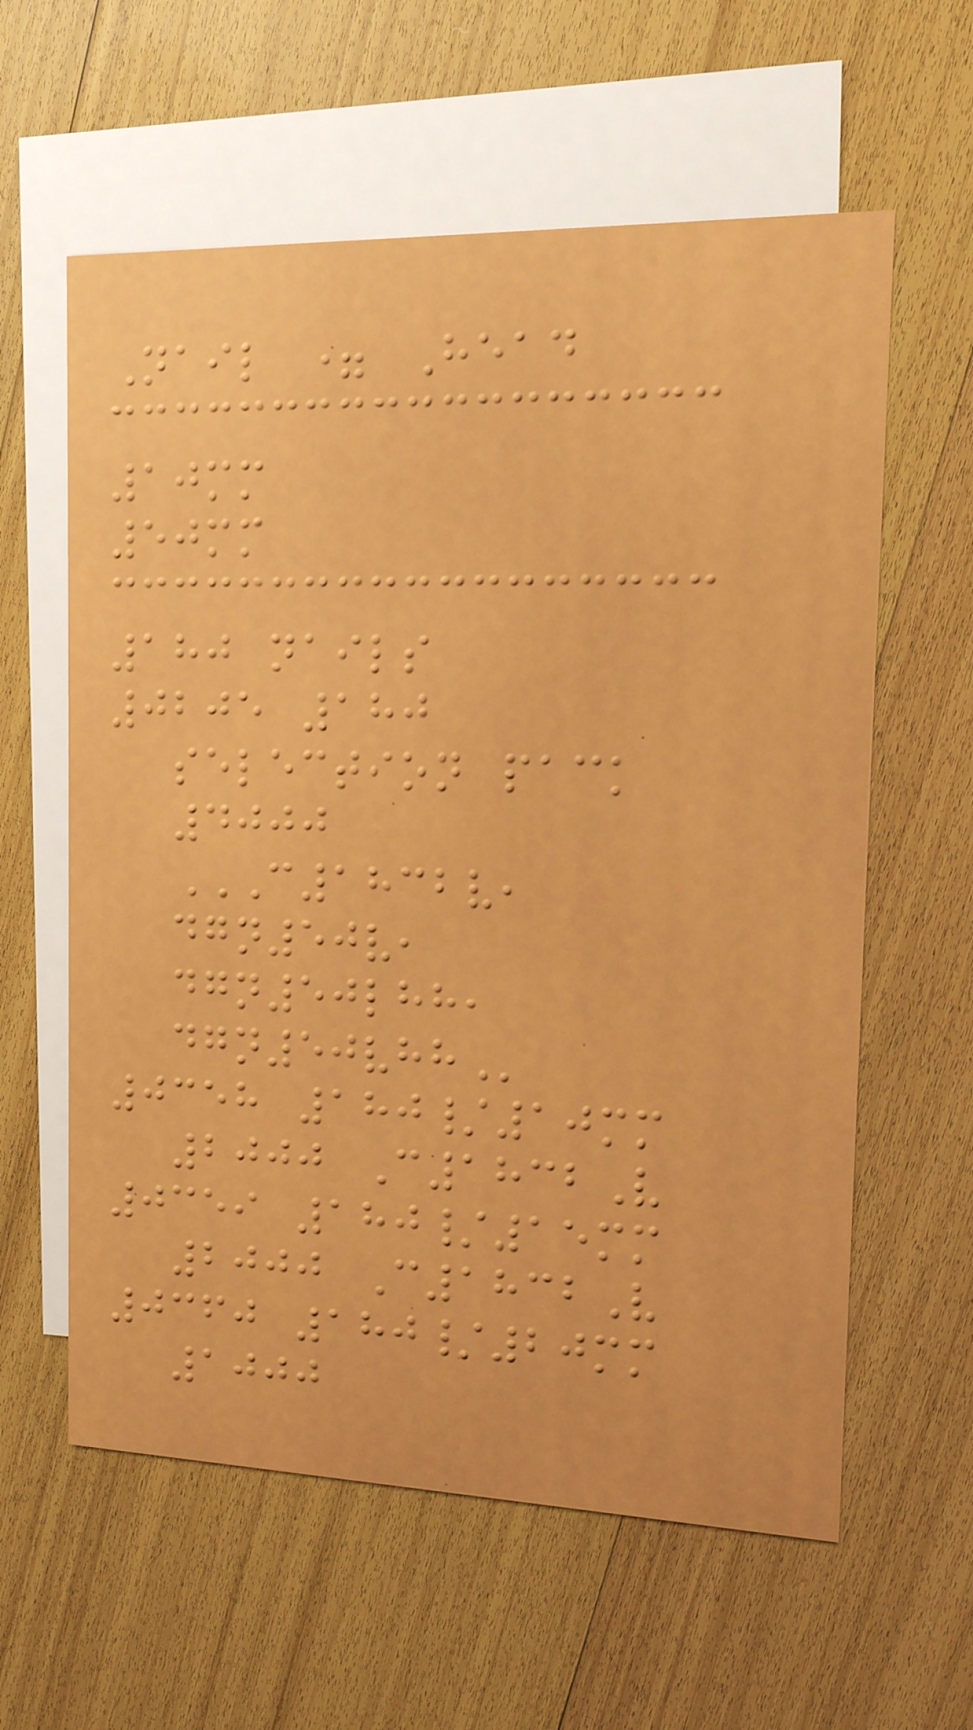Nail = Head
10mm
50mm
180 nails
0205 180
selection pack
4000
C1832V,
DGN50V,
DGN50LHH,
DGN50VHH
0358 180/10mm
2000 C1832V
0359 180/15mm
2000 C1832V
0360 180/20mm
1000
